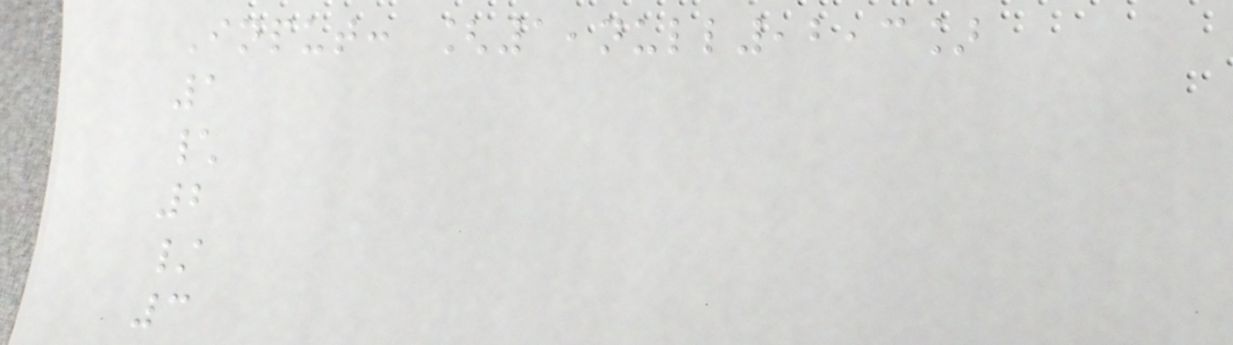Input: [1,null,2,3]
1
\
2
/
3
